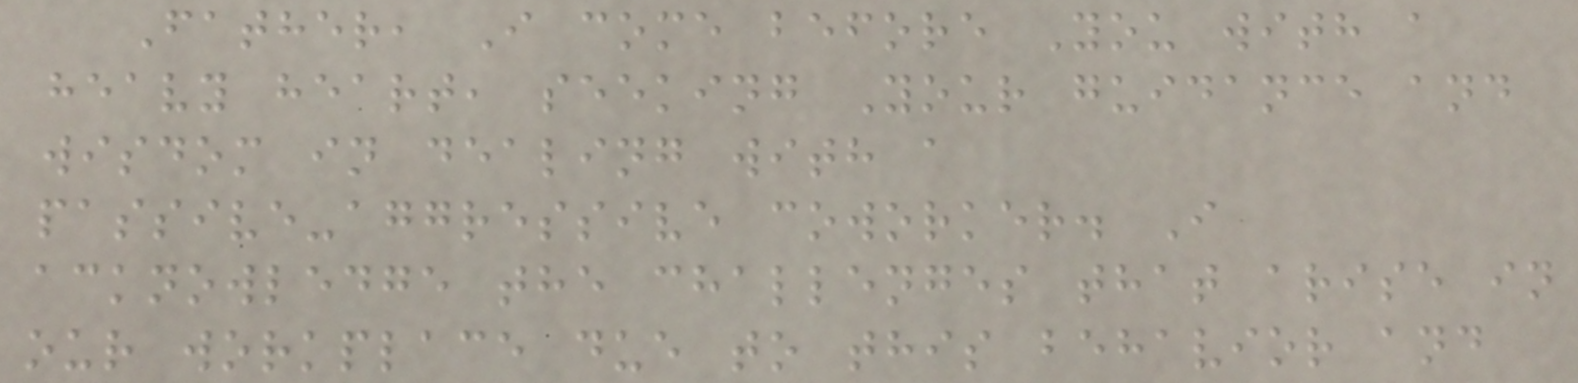Father, I come before You with a
heavy heart, seeking Your guidance and
wisdom in dealing with a
passive-aggressive coworker. I
acknowledge the challenges that arise in
our workplace due to this behavior and
